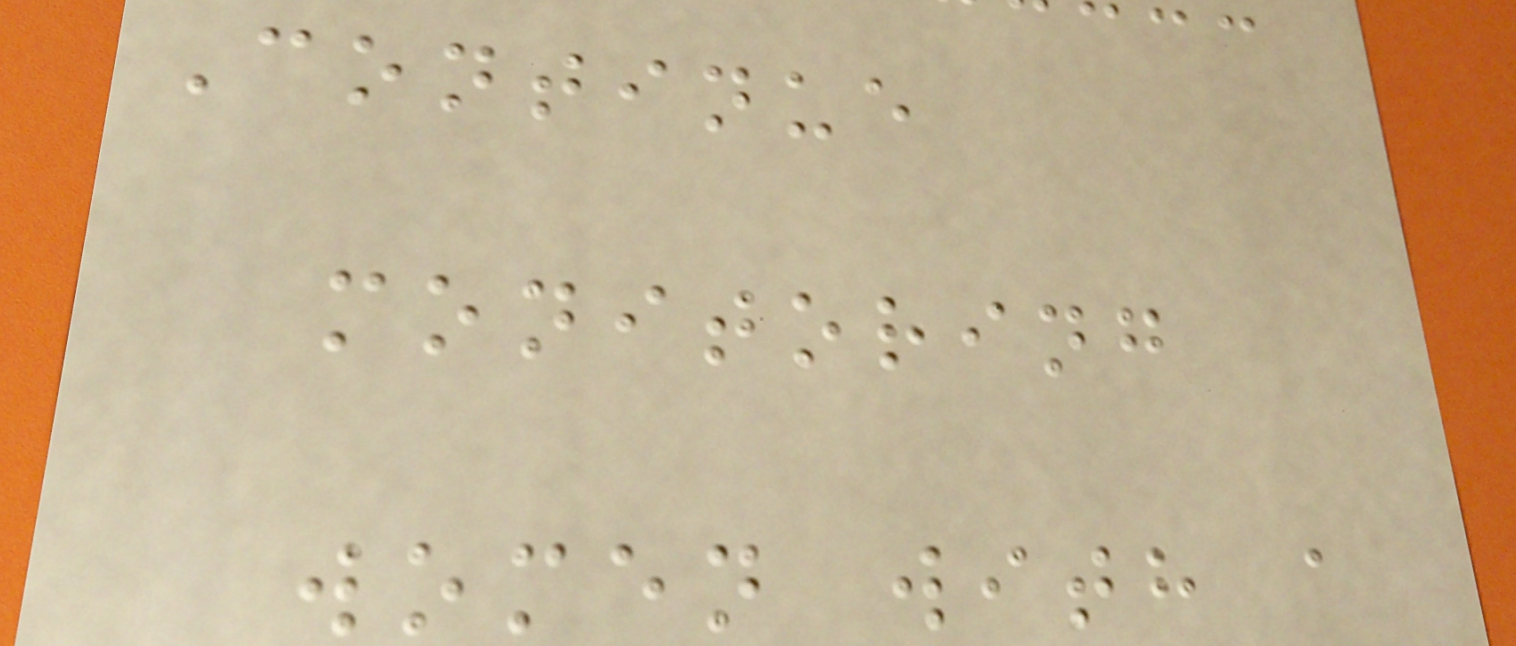Continue
monitoring
women with a
